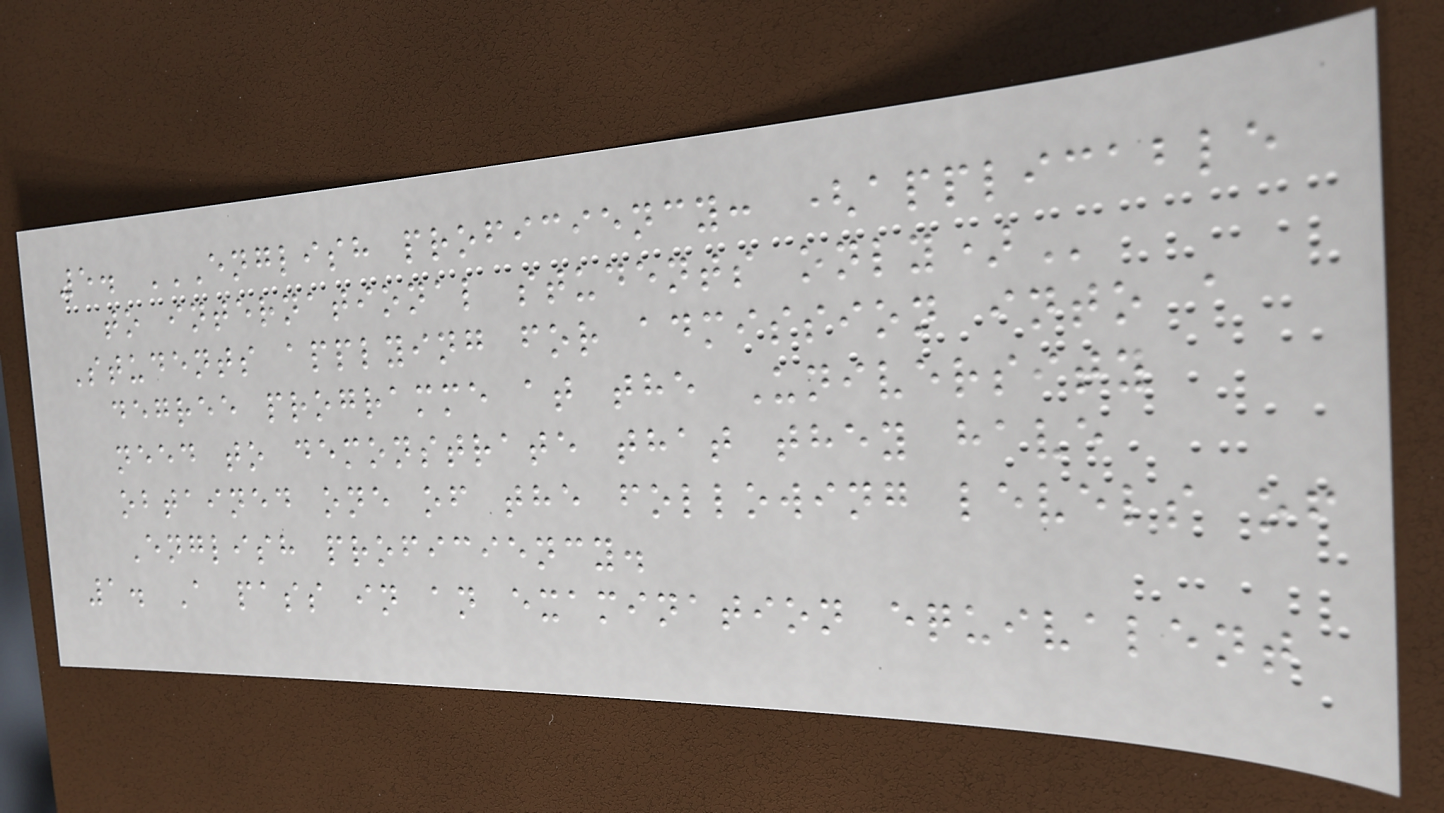5. ENGLISH PROFICIENCY: (APPLICABLE
TO INTERNATIONAL STUDENTS ONLY)
Students applying for admission into a
degree programme at the University
need to demonstrate that they have
obtained one of the following levels of
English proficiency.
1. A pass in an examination equivalent
